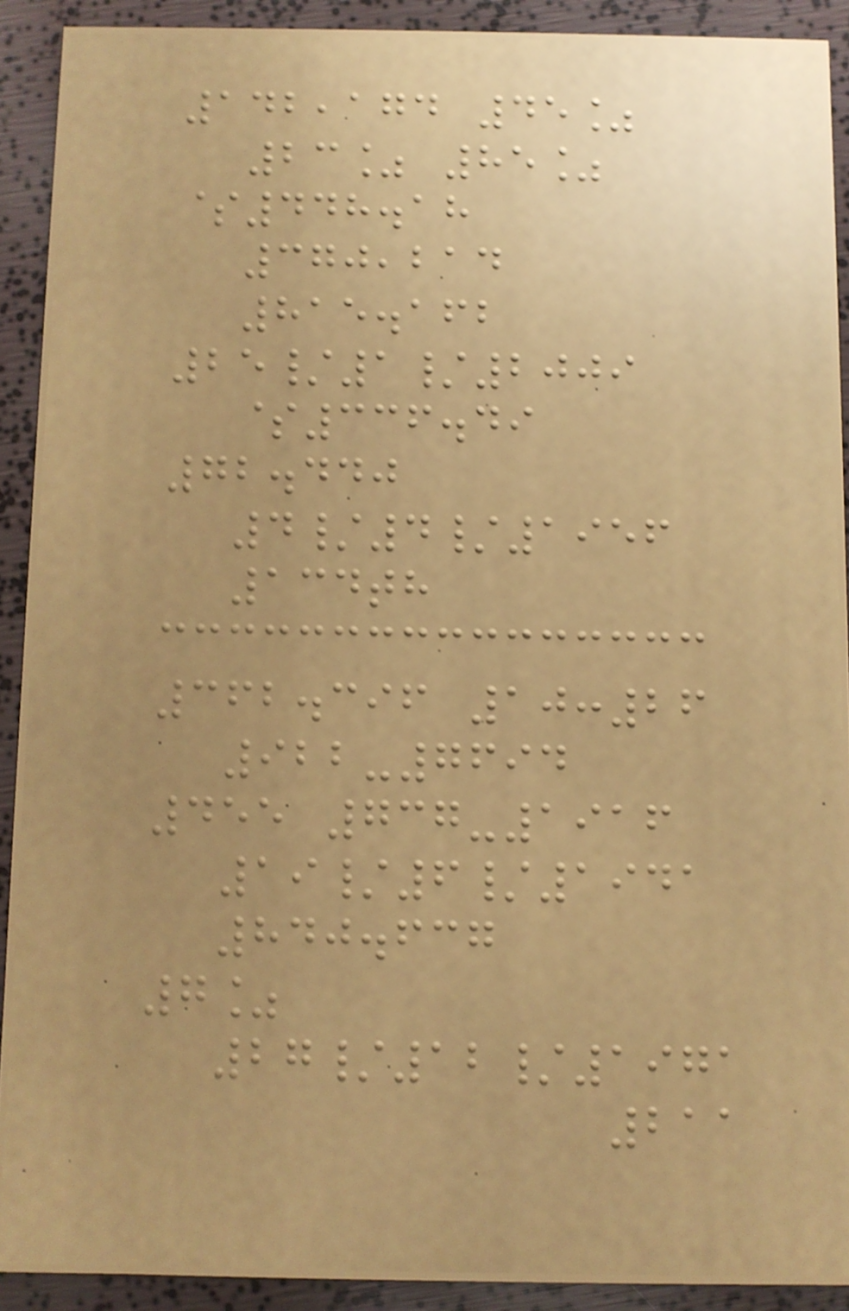142,174 45%
23% 85%
$448.18
370,214
815.162
25/1/2009
$336.49
72.440
4/4/1956
134th
362.396 10:26
922-7694
455 737-1916
19/6/1941
840.637
7%
27/12/1971
211
